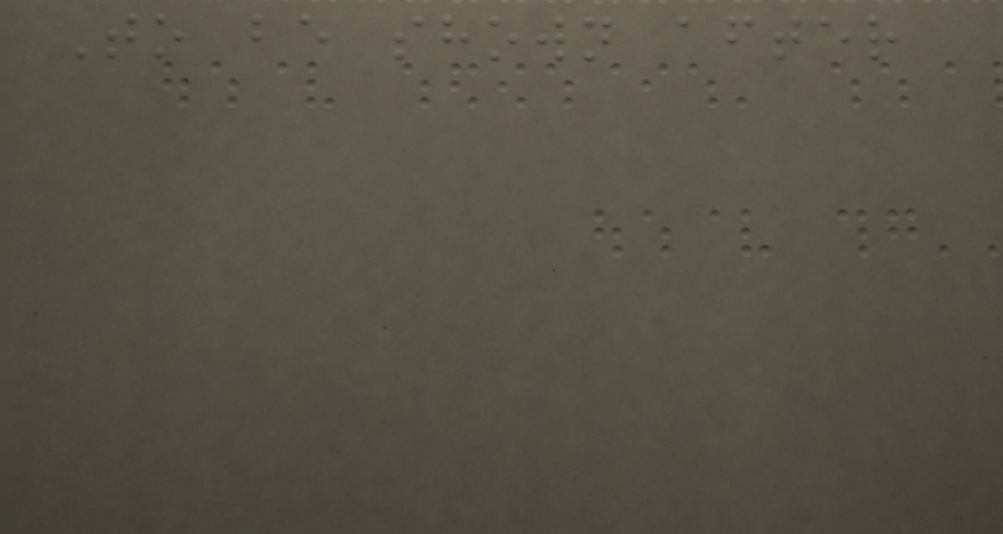To be shown after
